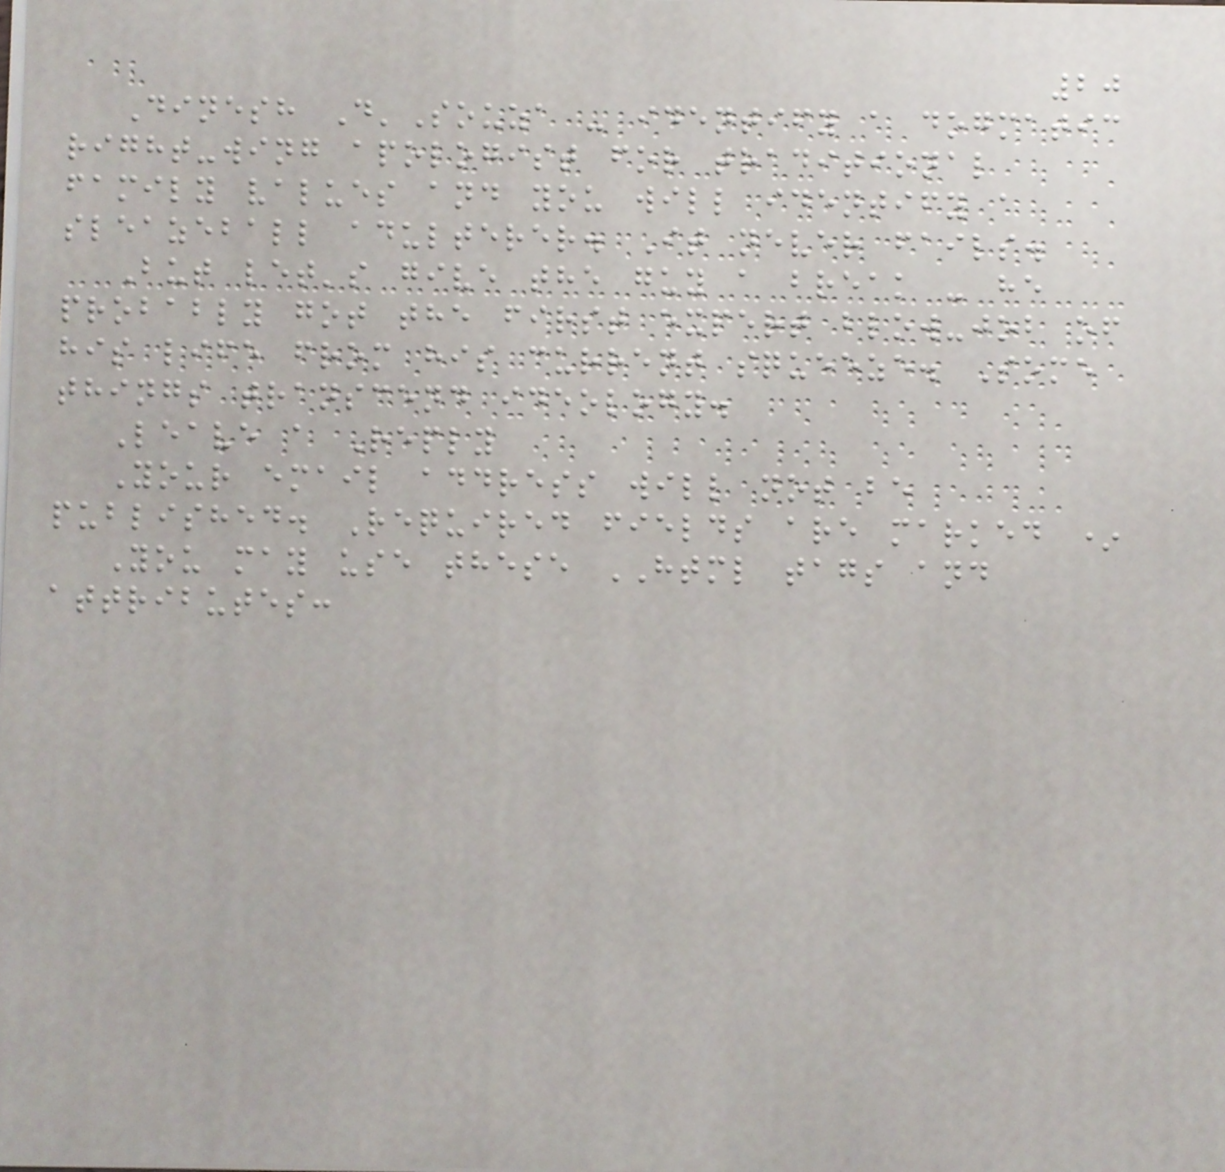20
Dinesh D'Souza - identify a dogmatic
right-wing apologist for traditional
family values and you will identify a
sleazeball adulterer. It never fails.
But let's give the guy a break - he
probably got the first expert blow-job of
his life from his current squeeze. Some
things transcend ideology.
Leave a Reply
Your email address will not be
published. Required fields are marked *
You may use these HTML tags and
attributes:
